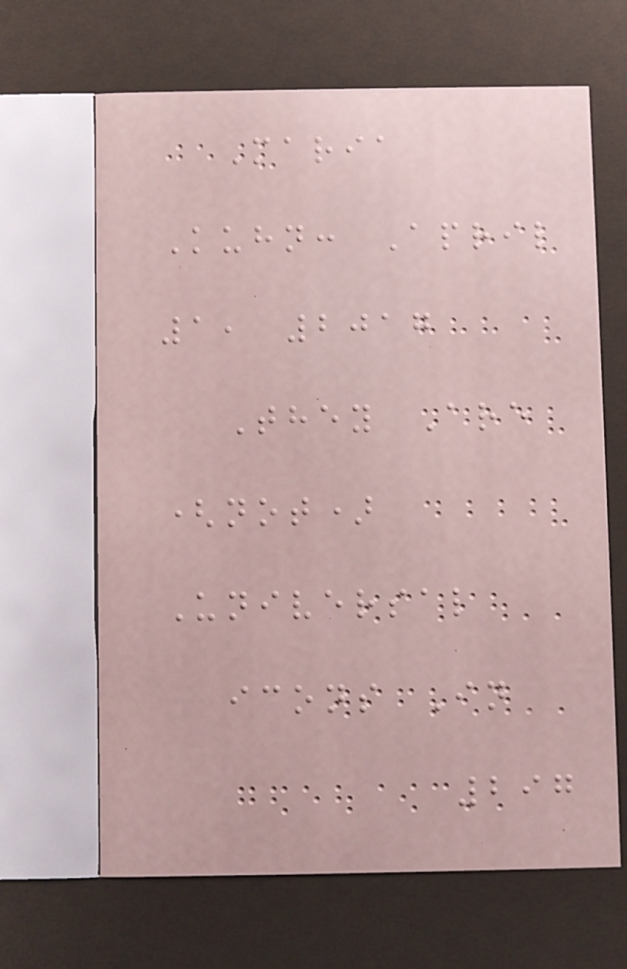Maria
Kuhn: April
1, 2017
They Are
(not)
Universal
icons In
297
